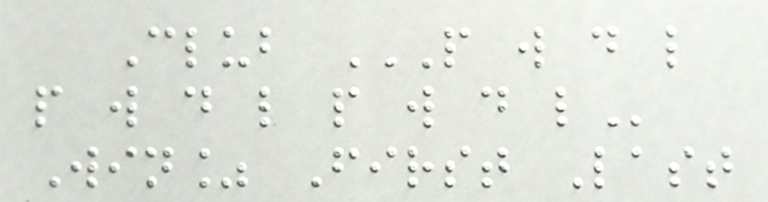Club P W D L
P W D L P W D L
Win% First Last
